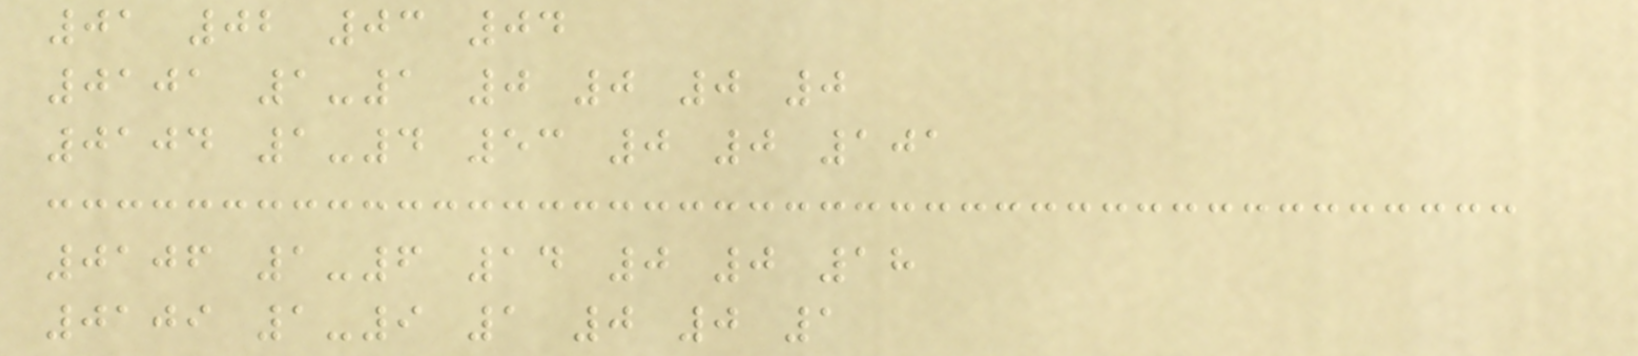01 02 03 04
0101 1-1 0 0 0 0
0104 1-4 53 0 0 101
0106 1-6 14 0 0 18
0109 1-9 1 0 0 1
